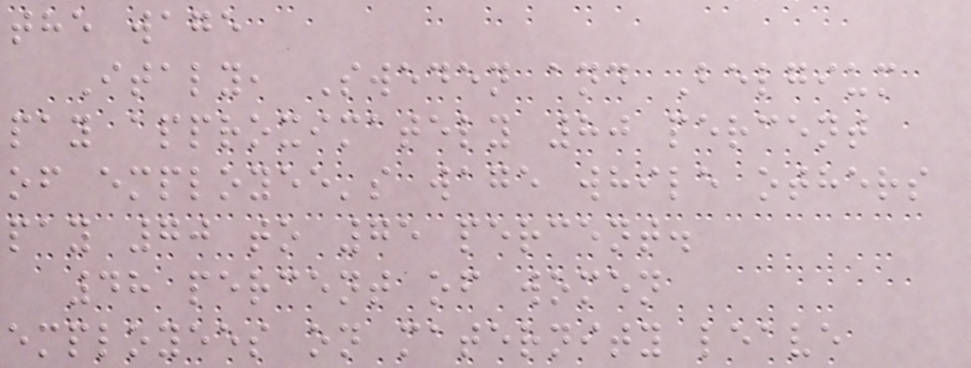the wage
Italy, Sweden and Belgium
pay approximately 80 percent
of employee's wage while others
pay 70 to 75 percent.
48 percent of women
employees on maternity leave
